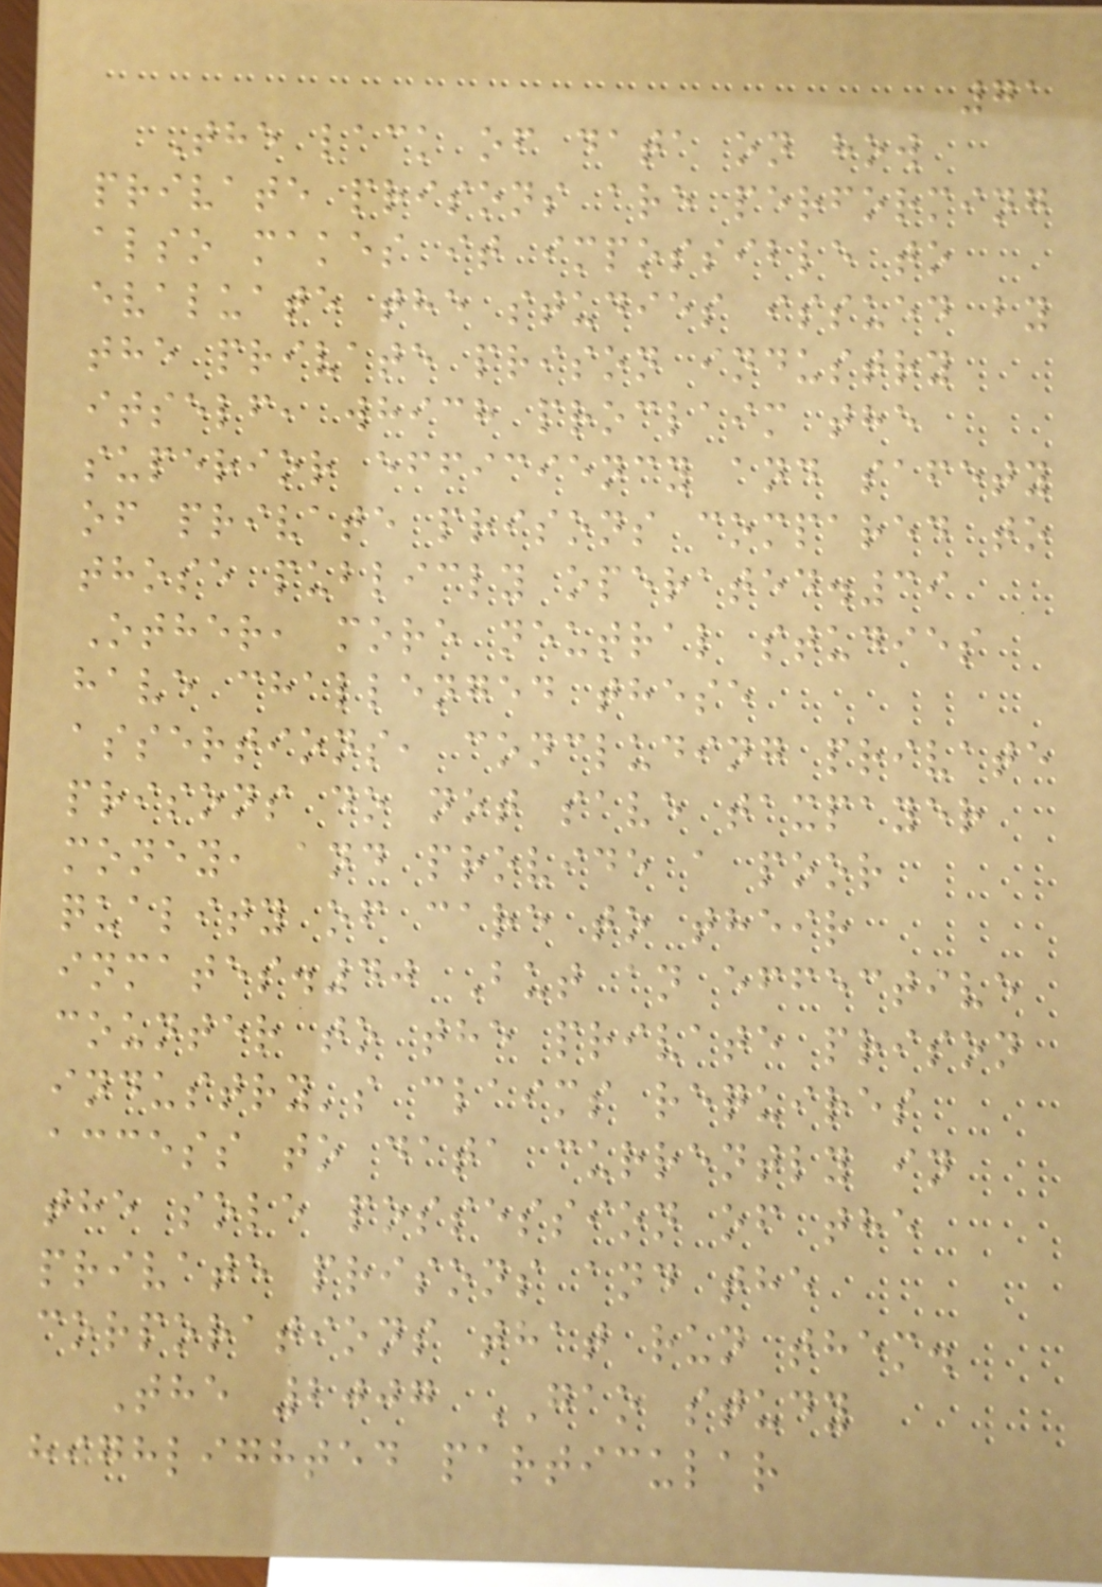71
The lack of data on how
private prisons are performing
also makes it impossible to
evaluate the studies issued by
the private prison industry
itself, which proclaim the
superior efficiency and safety
of private prisons compared to
those publicly operated.39
Other, more neutral studies
have challenged these
assertions, concluding private
prisons do not save taxpayer
money, and provide a poor
quality of care to their
inmates.40 But an effective
counter to the private prison
industry's claims requires
access to data currently in
the sole possession of the
private prisons and the
corporations that run them.
The 2007 GAO study
highlighted particular
